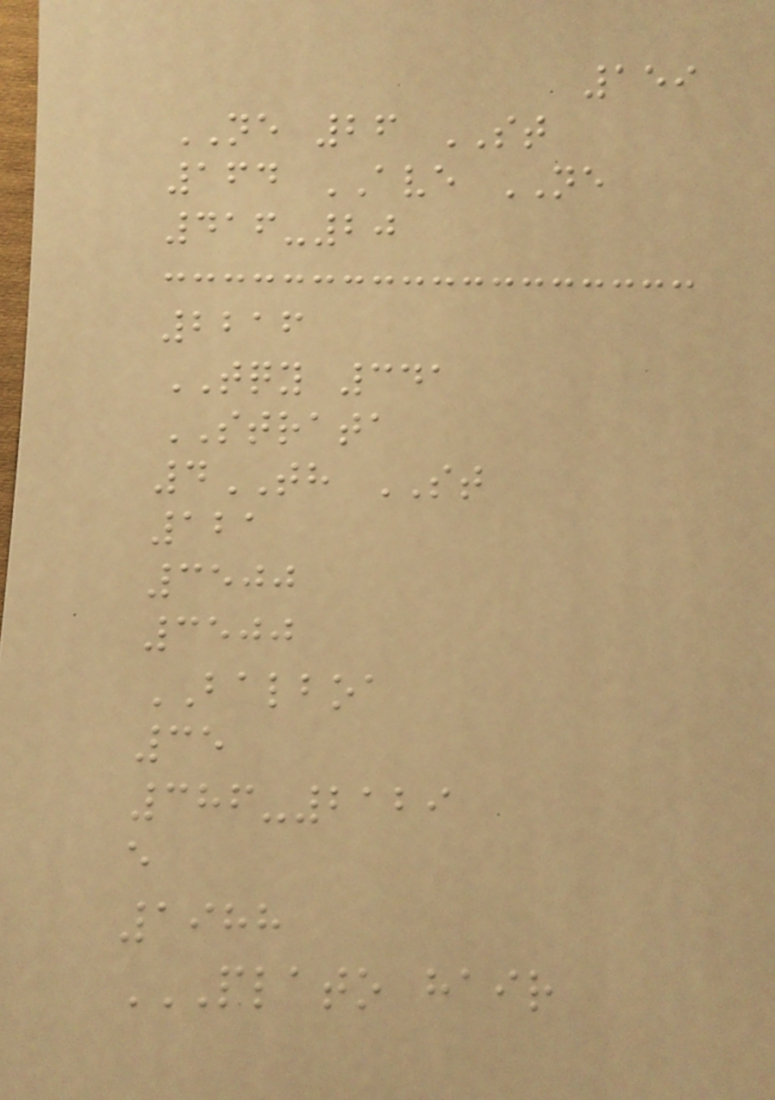159
NE 26 ST
164 AVE NE
416-20
2216
TQY 341
STRATA
4TH ST
121
3500
3500
BALBOA
35
386-2129
e
1988
PLATO HAIR
